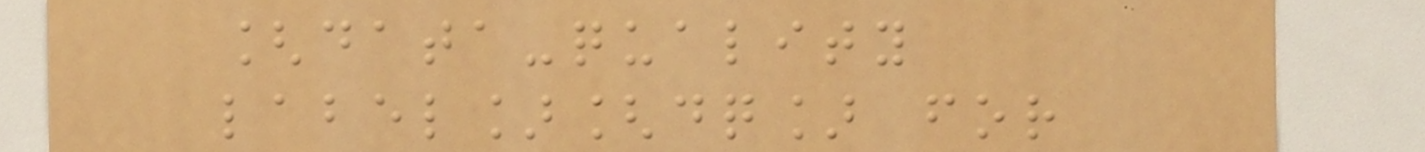[data-quality
label][dq] for
